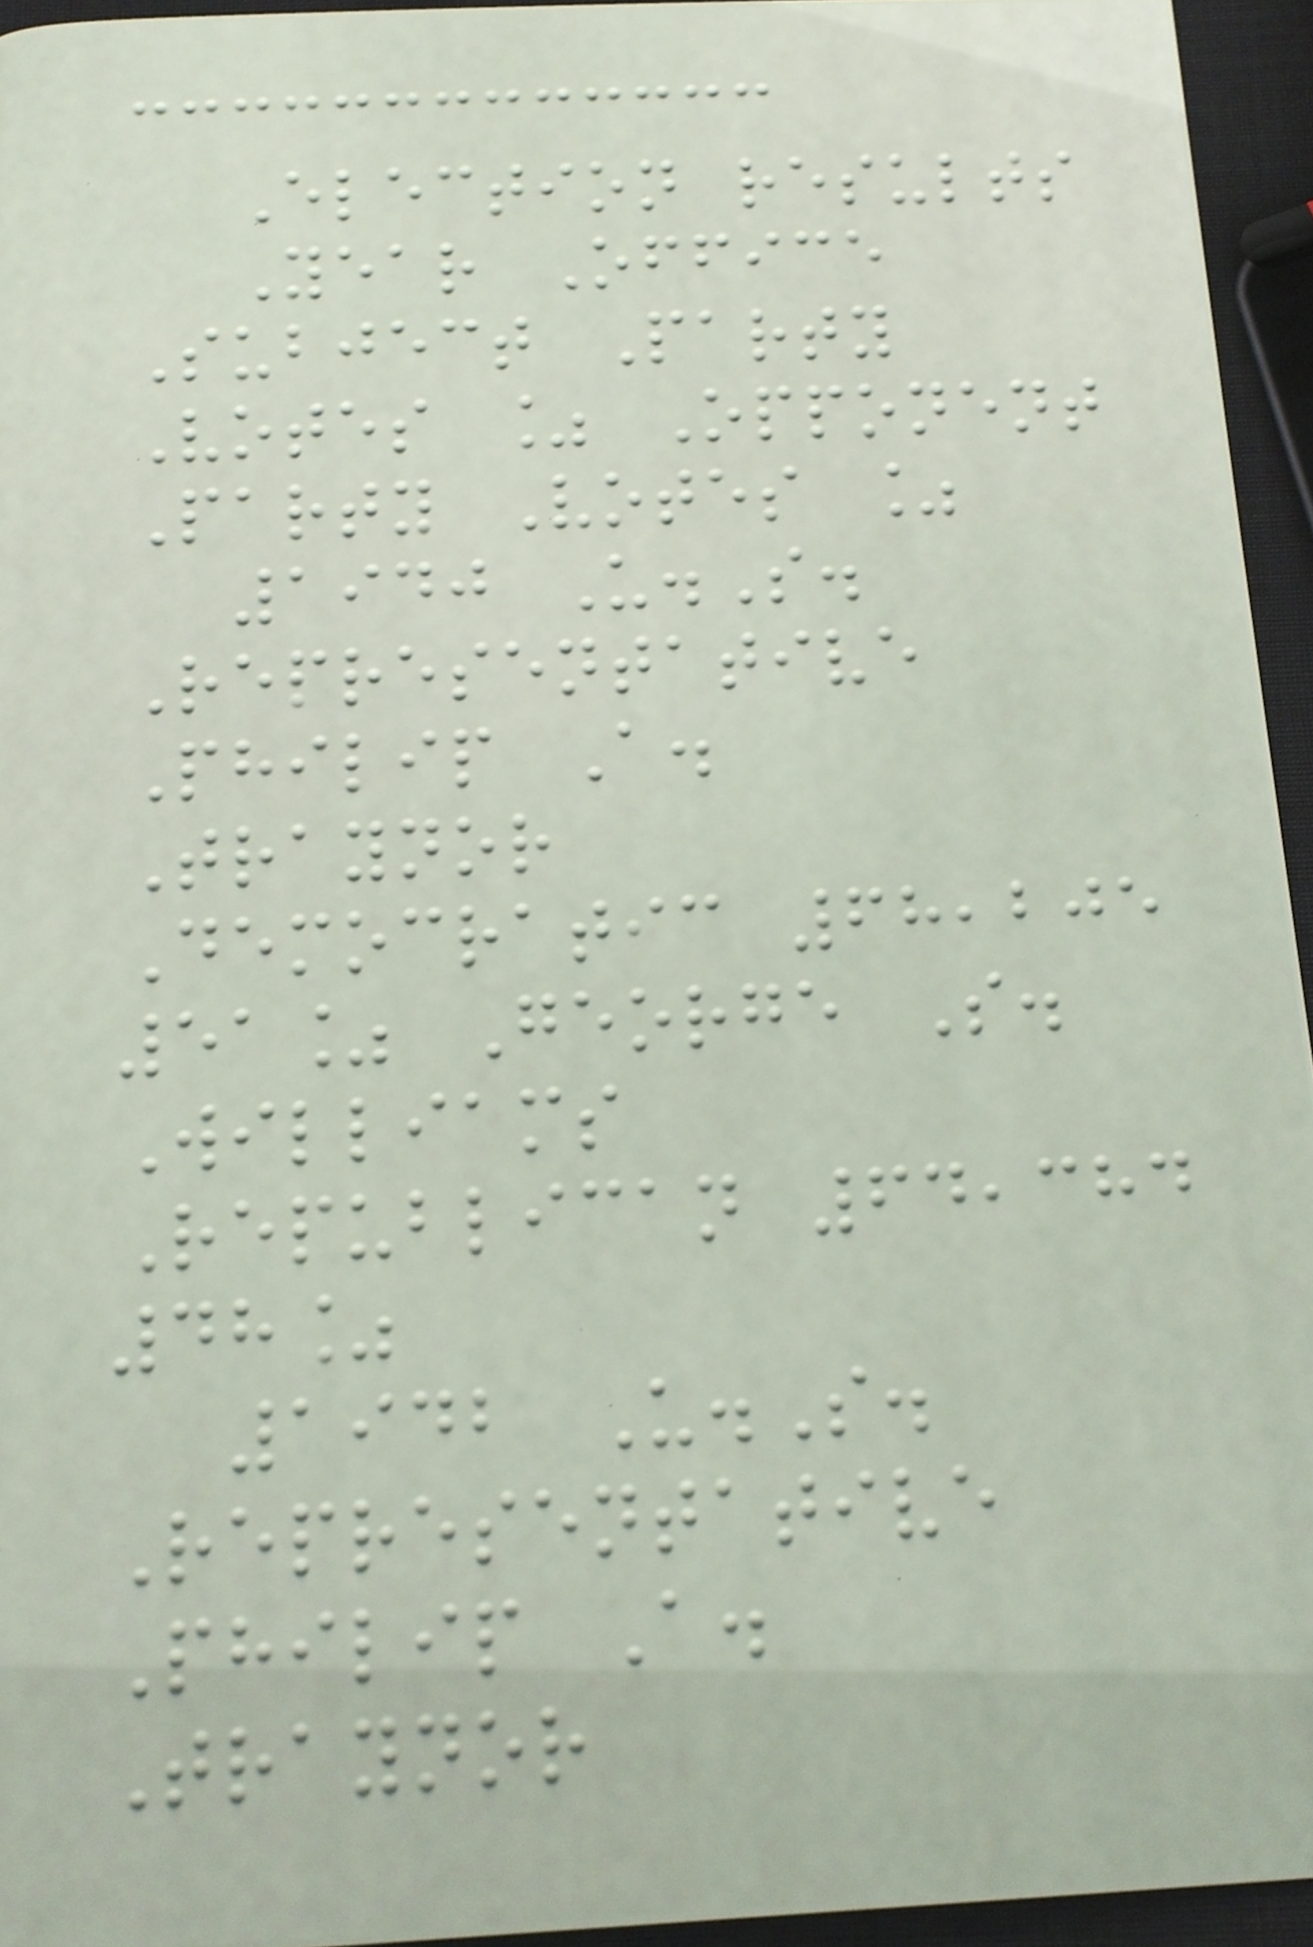Election results
Year Office
Subject Party
Votes % Opponent
Party Votes %
1940 U.S.
Representative
Philip A.
Traynor
Democratic 68,205
51% George S.
Williams
Republican 64,384
48%
1942 U.S.
Representative
Philip A.
Traynor
